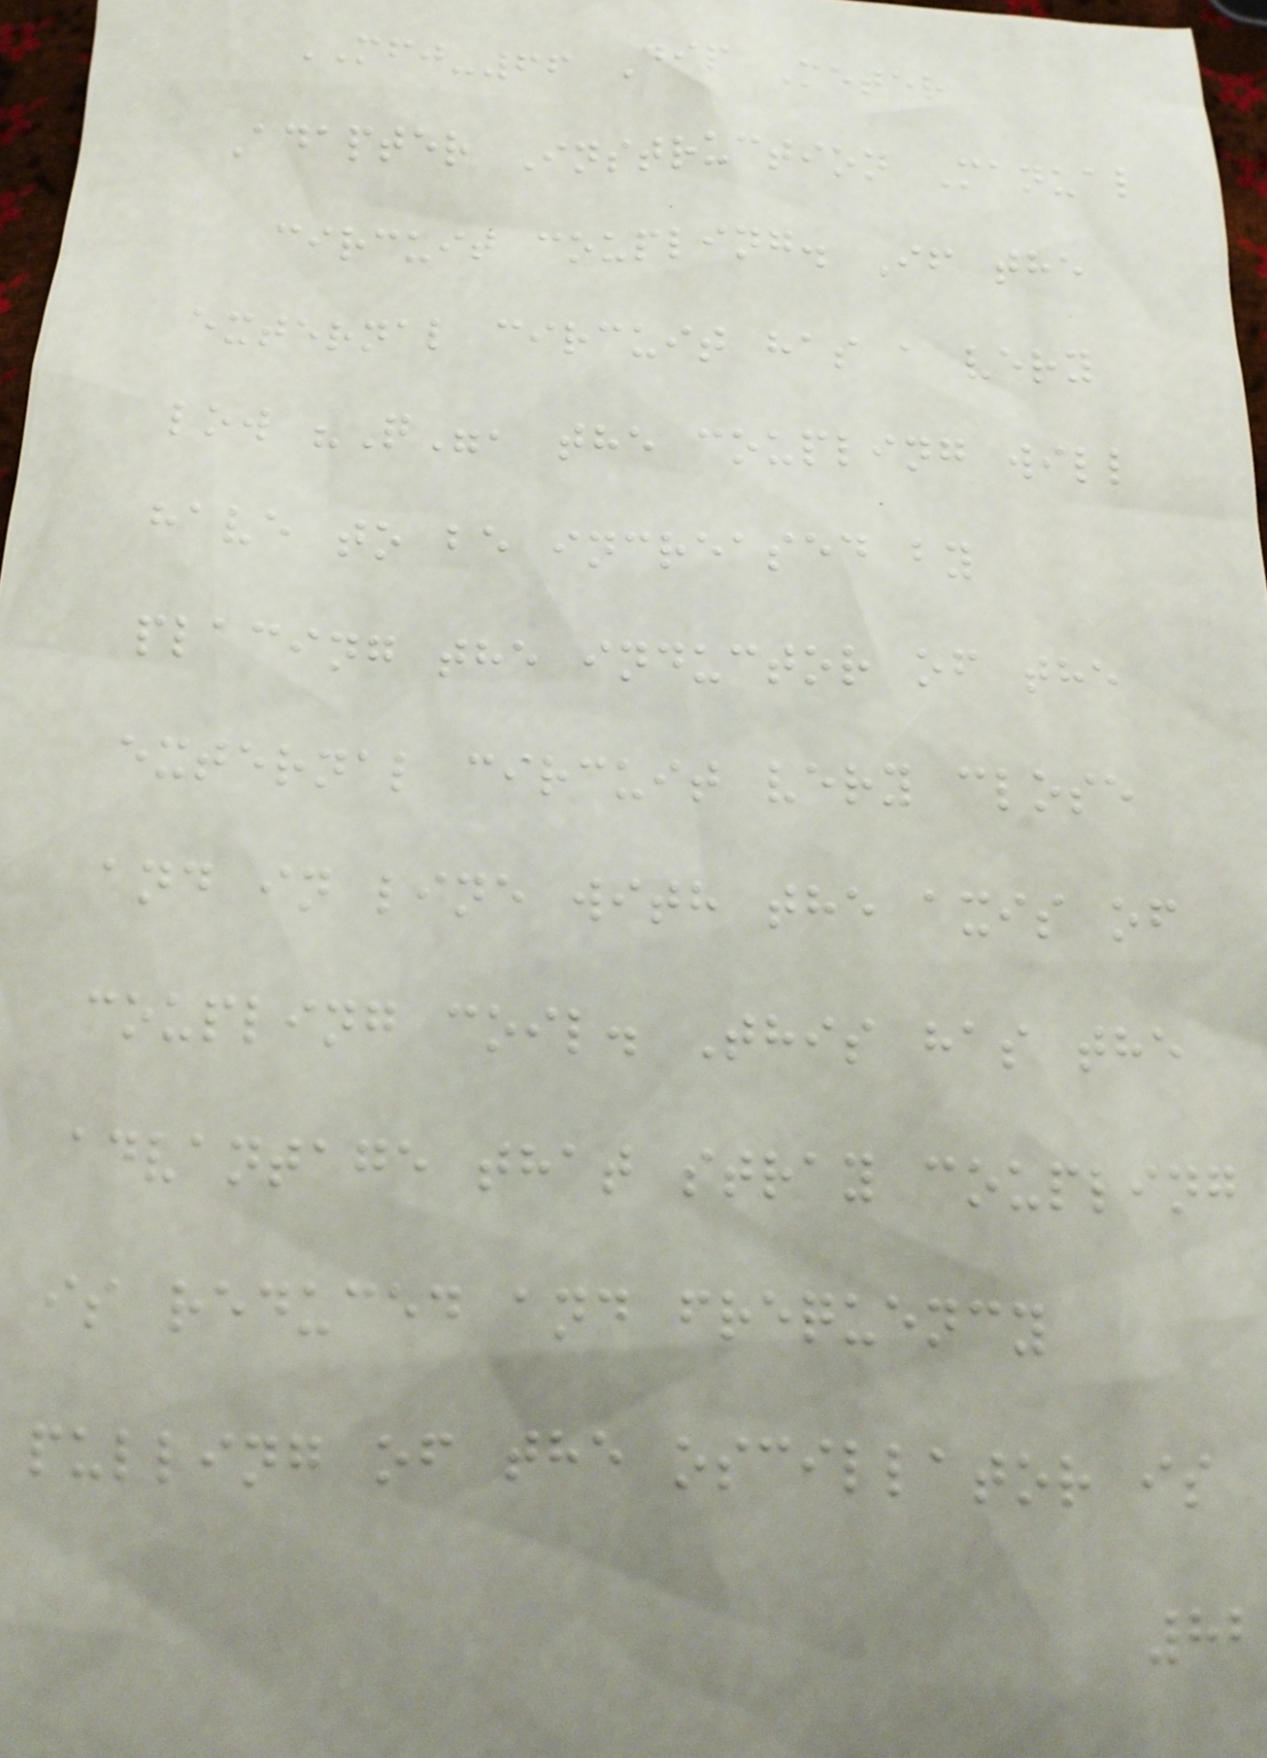MFJ-66 Dip Meter
Adapter Instruction Manual
circuit coupling. If the
external circuit has a very
low "Q", the coupling will
have to be increased by
placing the inductor of the
external circuit very close
and in line with the axis of
coupling coil. This has the
advantage that stray coupling
is reduced and frequency
pulling of the oscillator is
82
